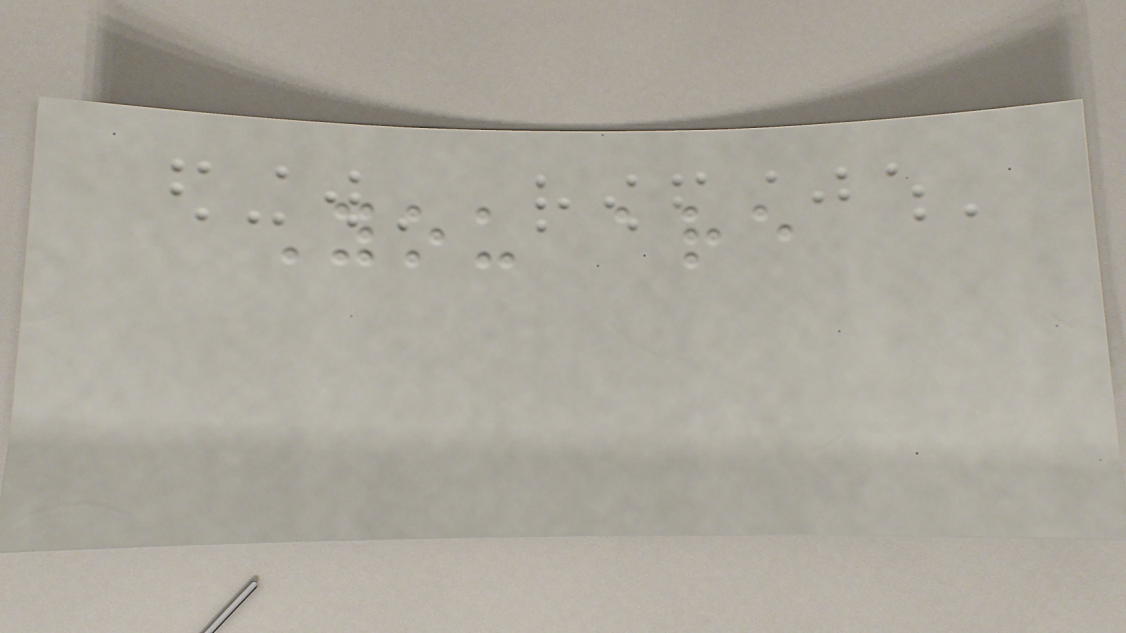You are
